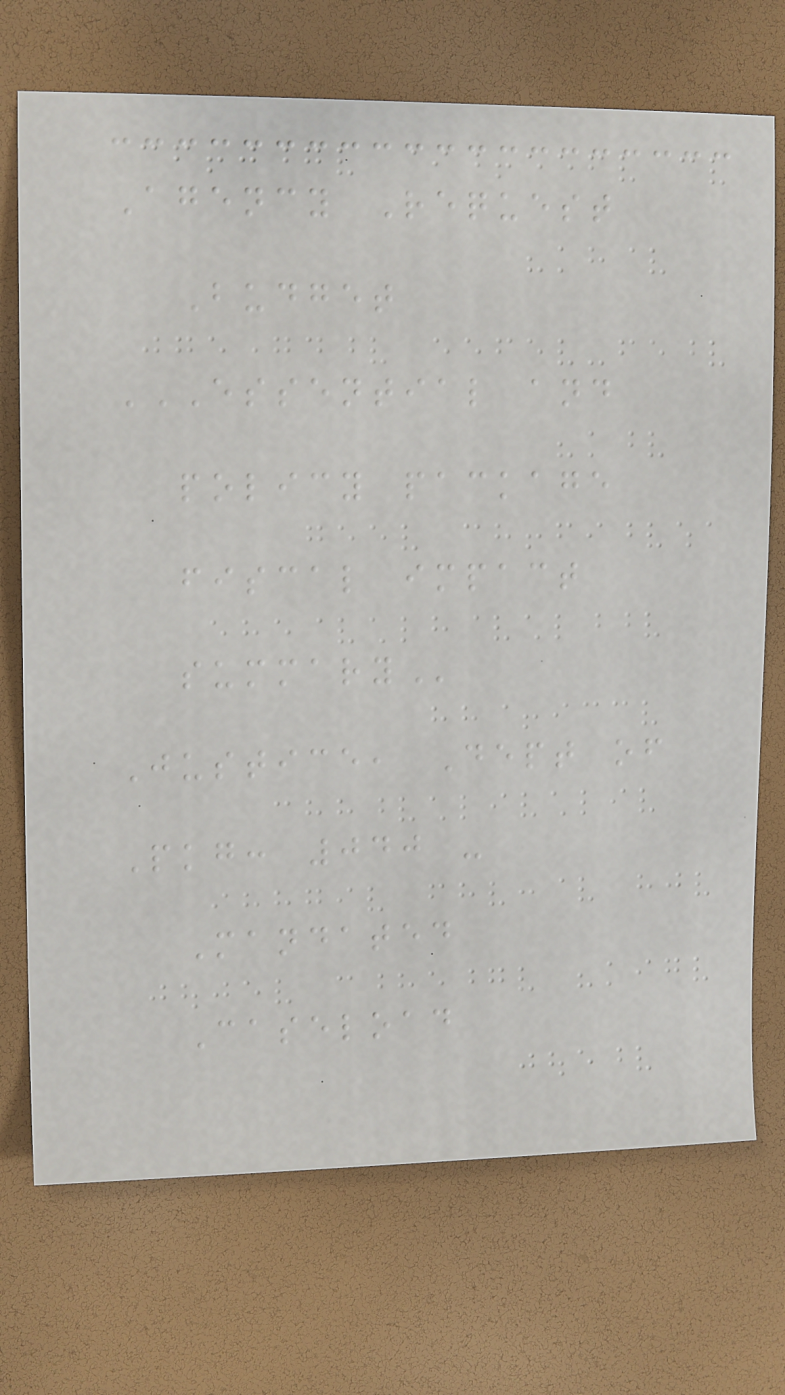Agency Request
Budget
ESSENTIAL AND
POLICY PACKAGE
FISCAL IMPACT
SUMMARY
Justice, Dept of
Pkg: 040 -
Mandated
Caseload
